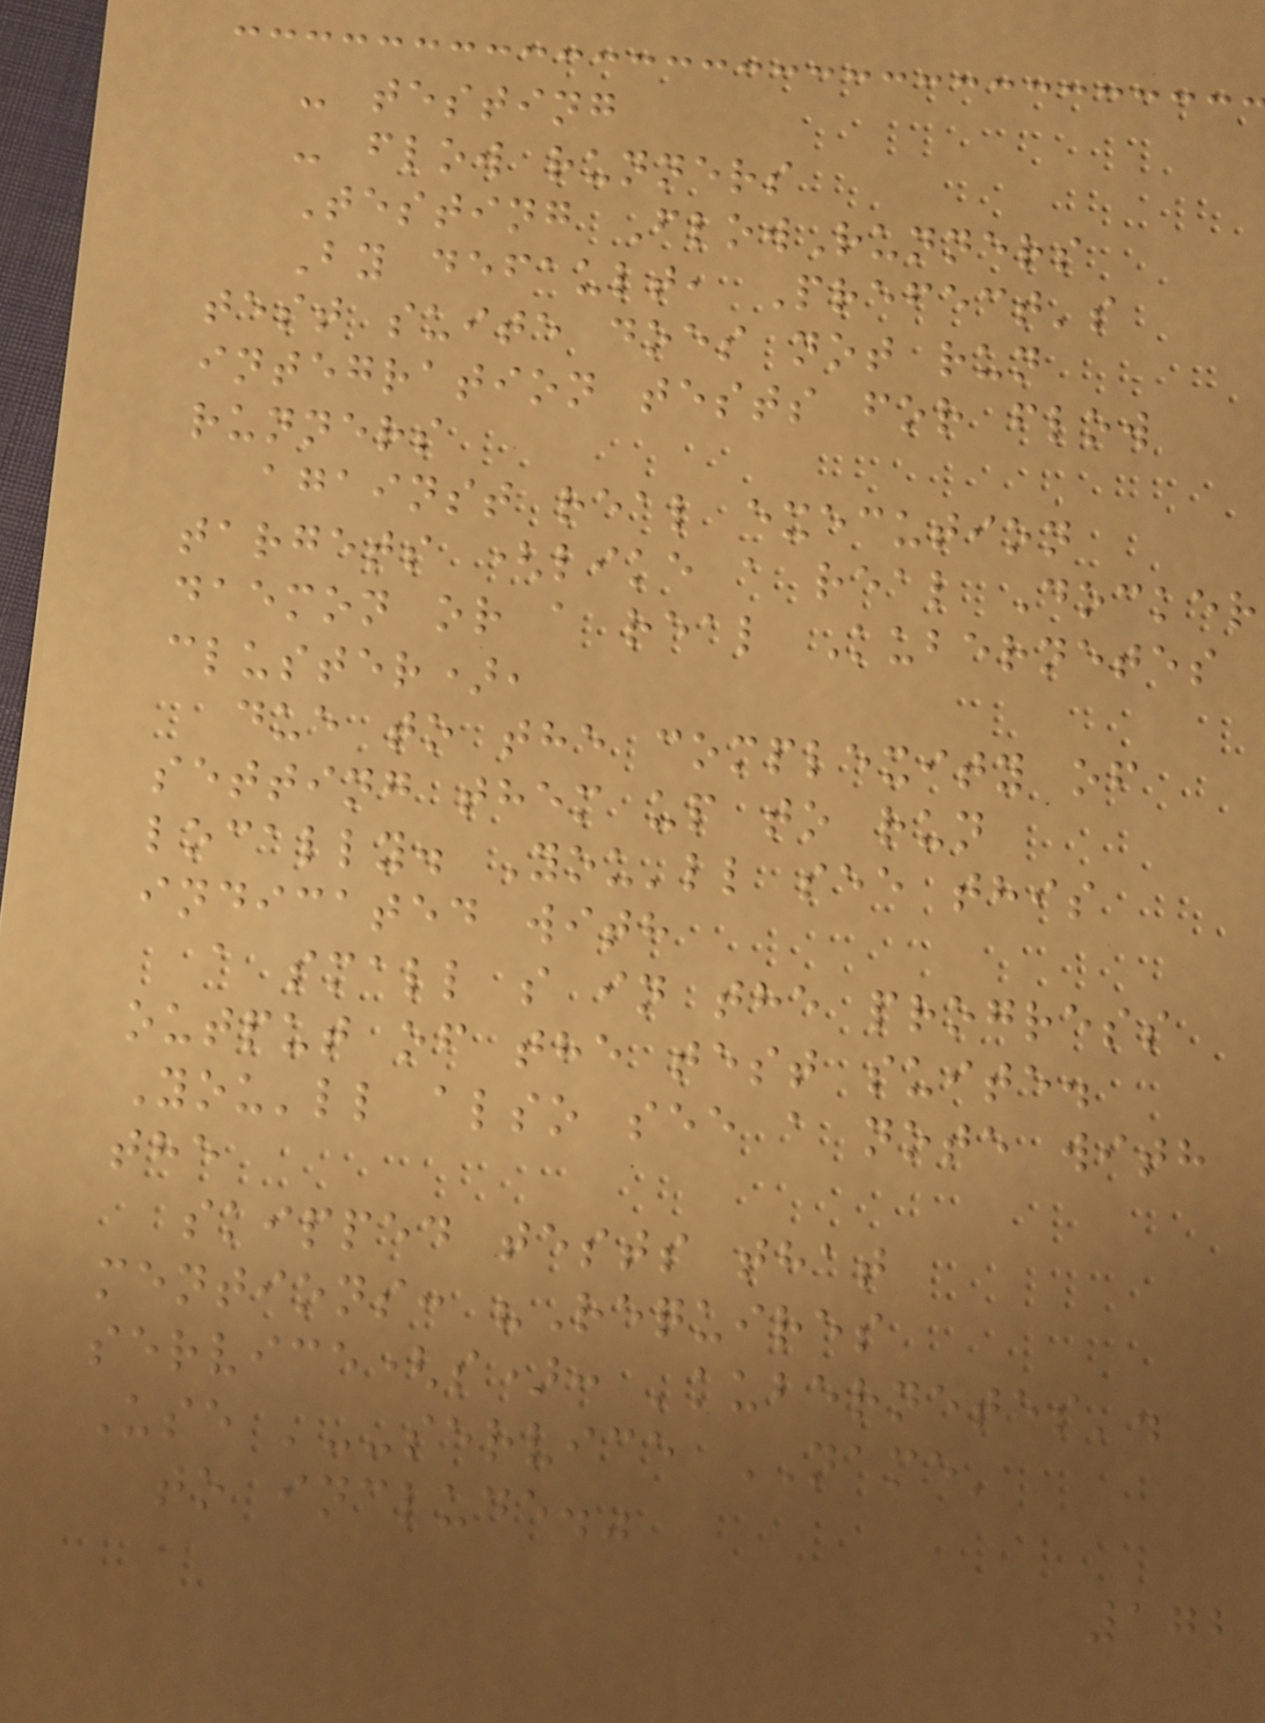- testing
- flow runners
Testing FlowRunners
By default, Prefect's
test suite does not run
integration tests for flow
runners
against real execution
targets (like a real Docker
daemon or a real Kubernetes
cluster),
due to the complexity of
setting them up to run
locally. You'll see this
indicated with
a small s in the progress
output of the test suite.
You'll also see a note with
the
skipped tests that
mentions: "Requires
service(s): 'kubernetes'.
Use '--service NAME'
to include."
172
